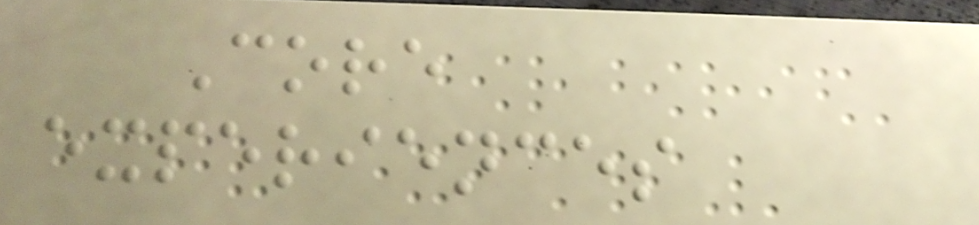Core
experiences
